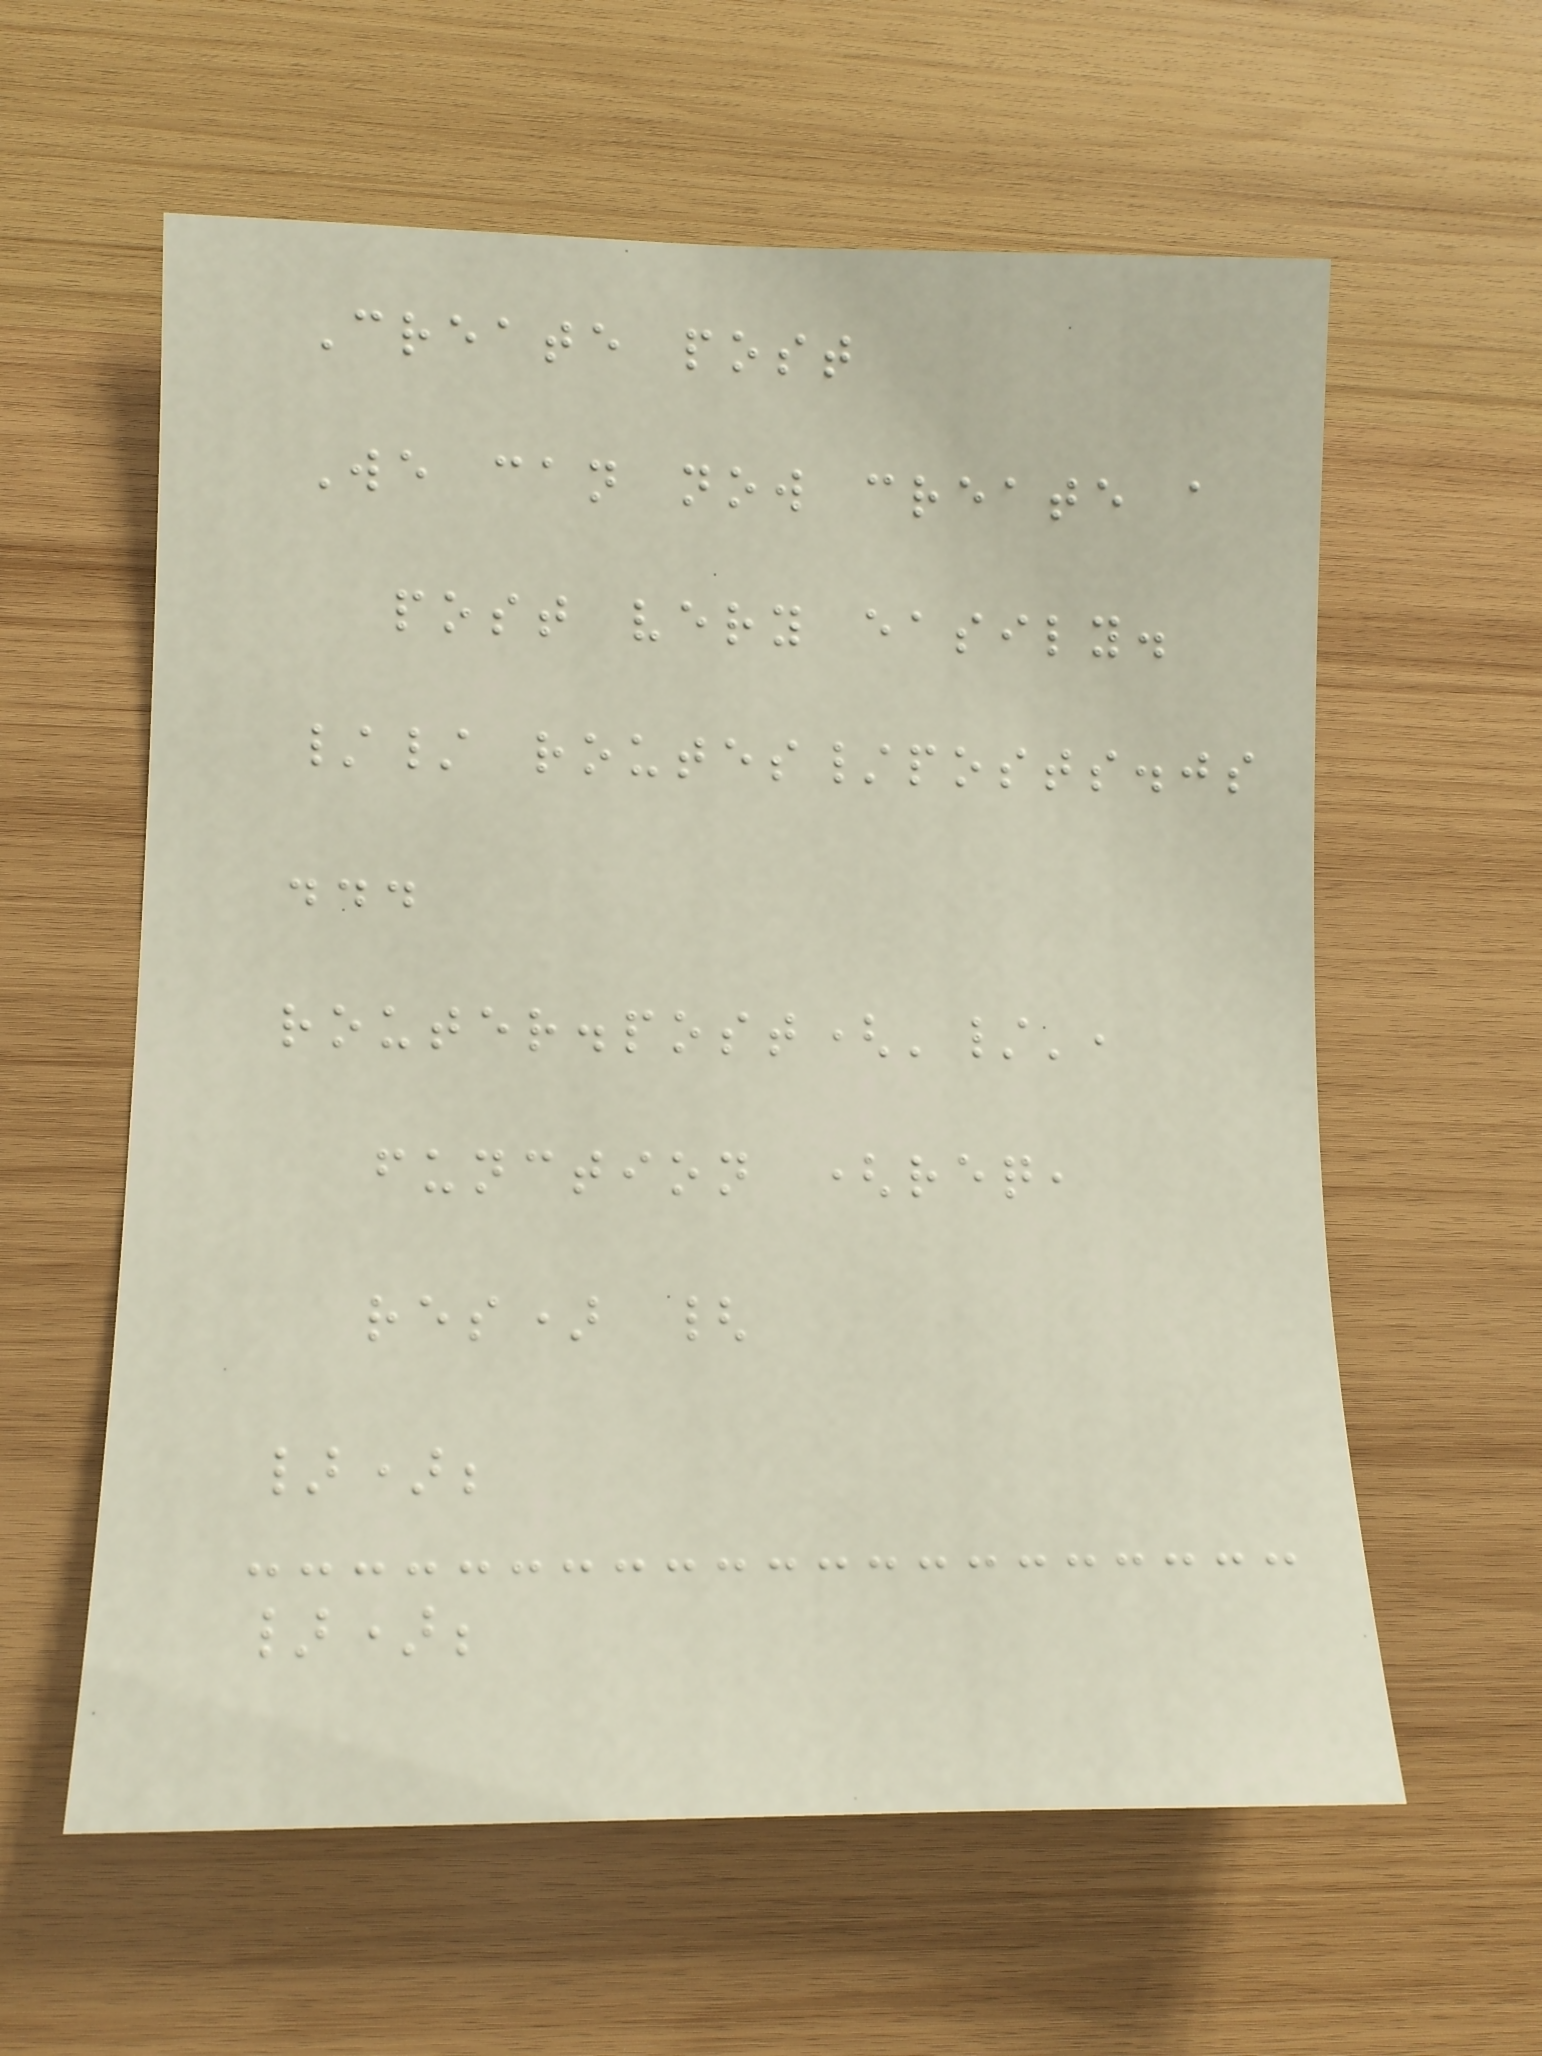Create post
We can now create a
post very easily.
// routes/posts.js
...
router.post('/',
function (req,
res) {
});
});
